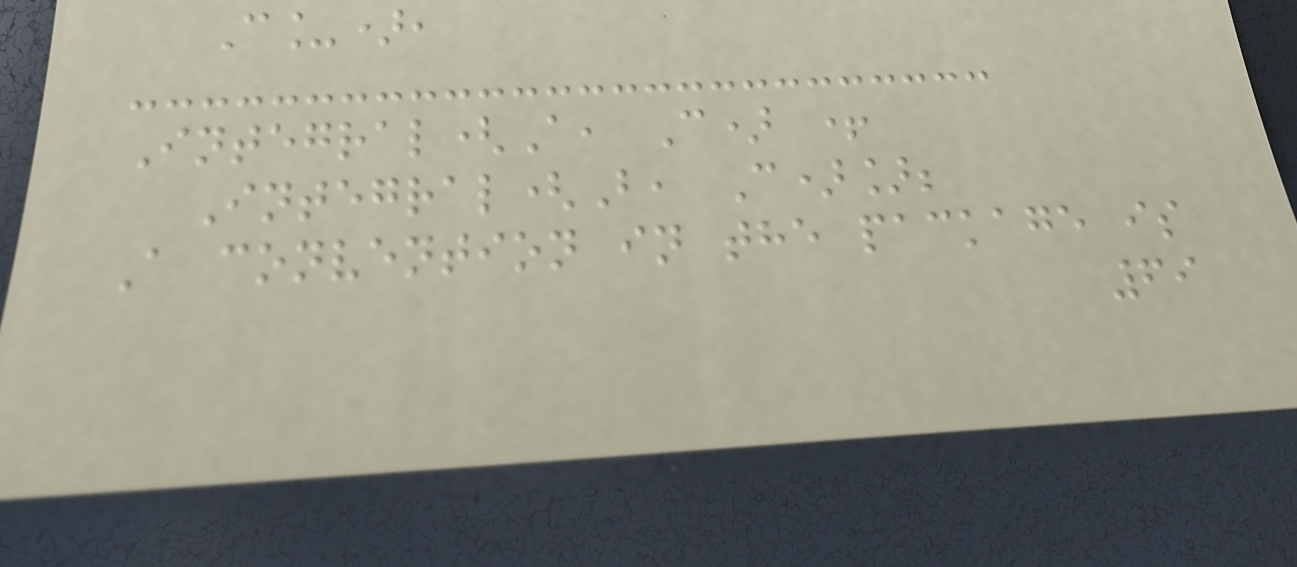C_),
Integral(A, C) +
Integral(B, C)];
A convention in the package is
69
